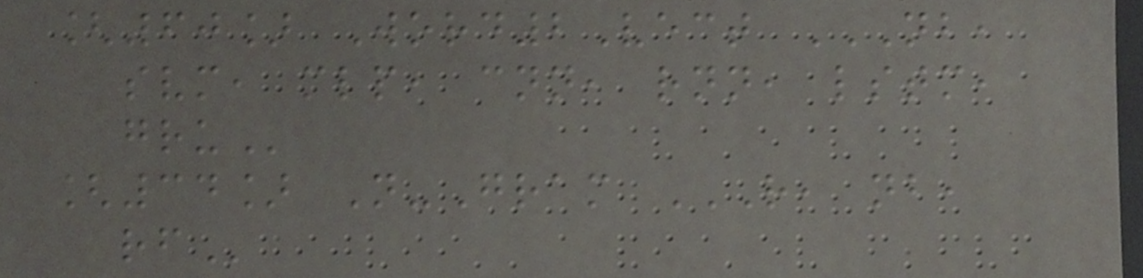[60] Word2Vect NB,
SVM, MLP, CNN, RNN, LSTM,
GRU
[34] N-Gram R, NB,
RF
